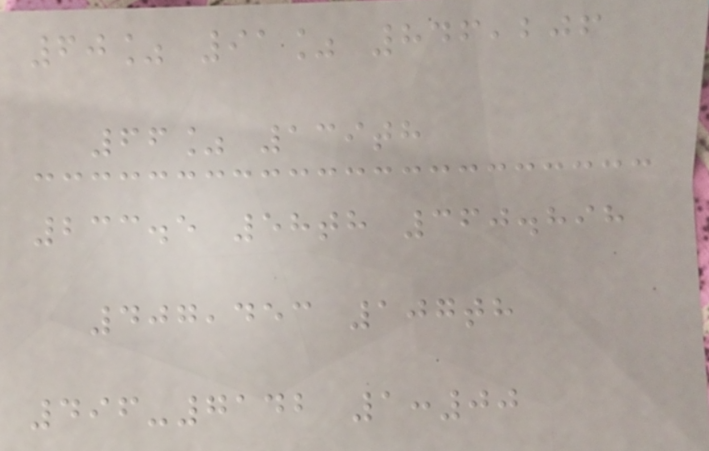60% 91% 846,206
66% 139th
233.5 58th 360.898
407,453 107th
496-7142 1:00
